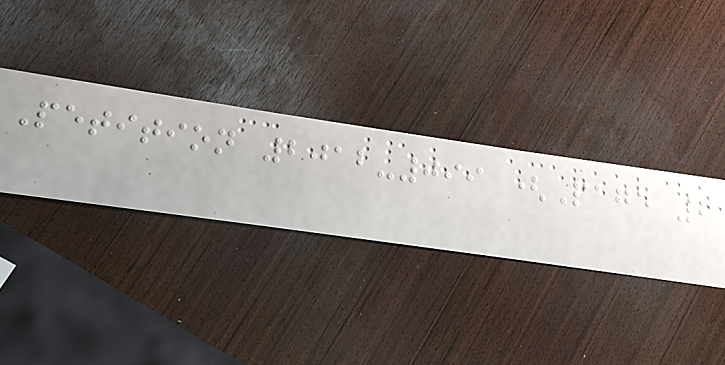Petition 2012-099 (Page 2
